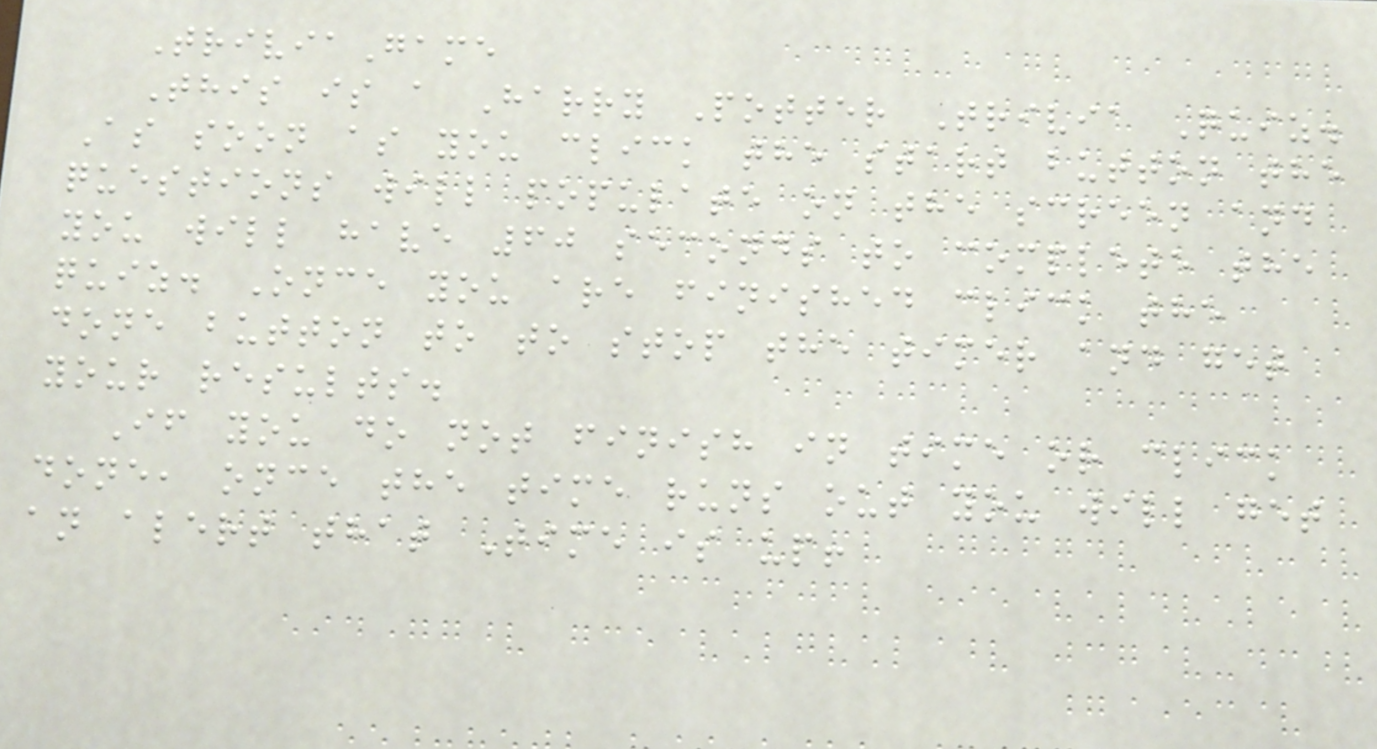TriviaGame
This is a Harry Potter Trivia Quiz.
As soon as you click the start button the
questions will populate on the screen and
you will have 60 seconds to complete the
quiz. Once you are finished click the
done button to to stop the timer and get
your results.
If you do not finish in time or click
done, once the time runs out you will get
an alert that Time is up!
